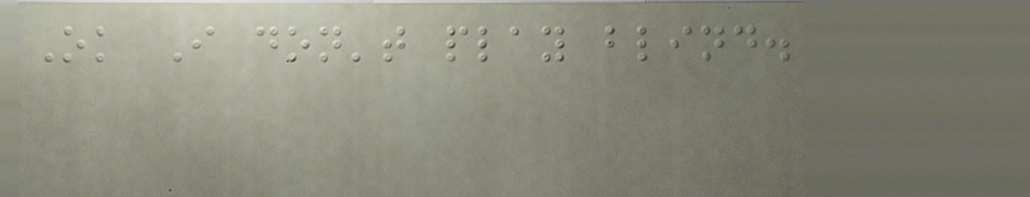Ok I don't play blind.
